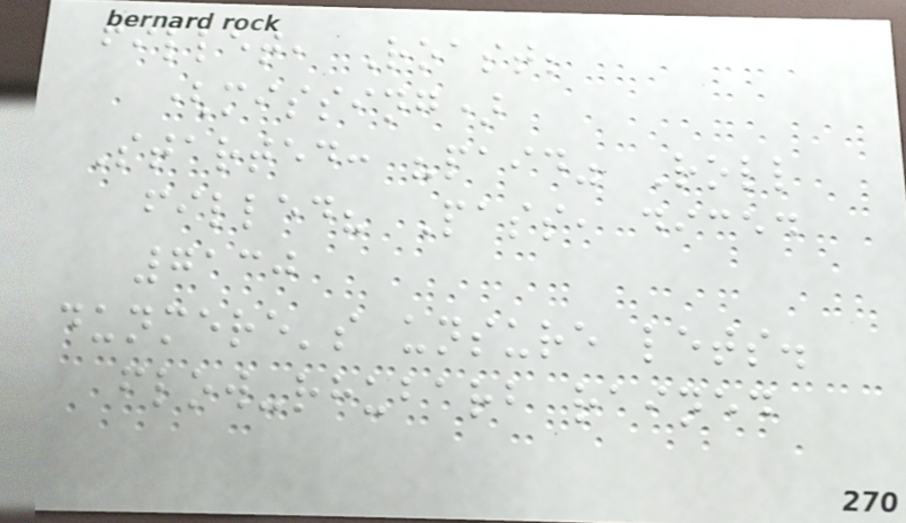fillet, Roast;
(missing)
Started: "paid" Roll
filled? Pass, diced
7130
dunmere's unsure lets.
flow-rhubarb rained
